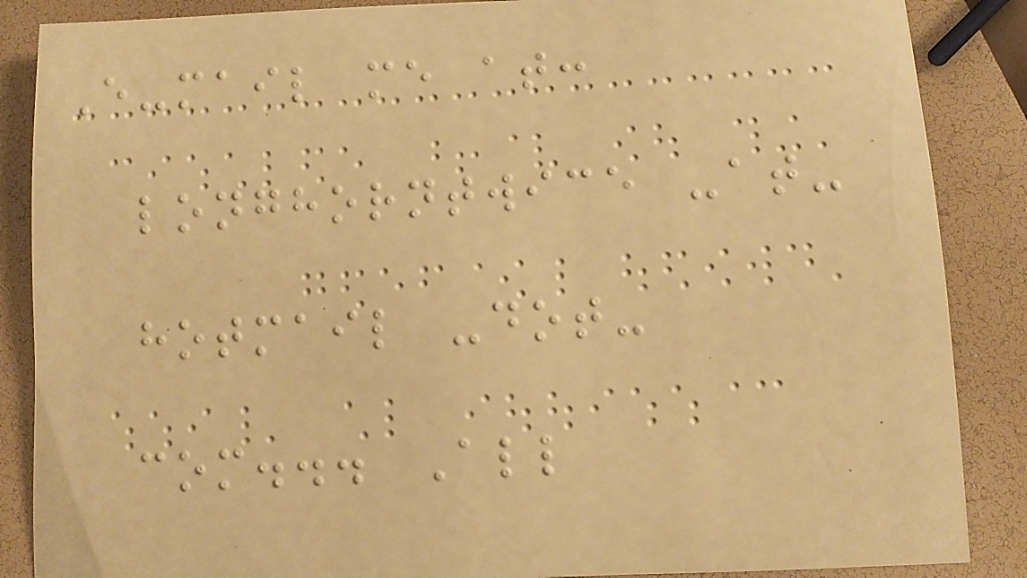E-mail me at:
longhorntwice -at-
hotmail -dot-
com... All
